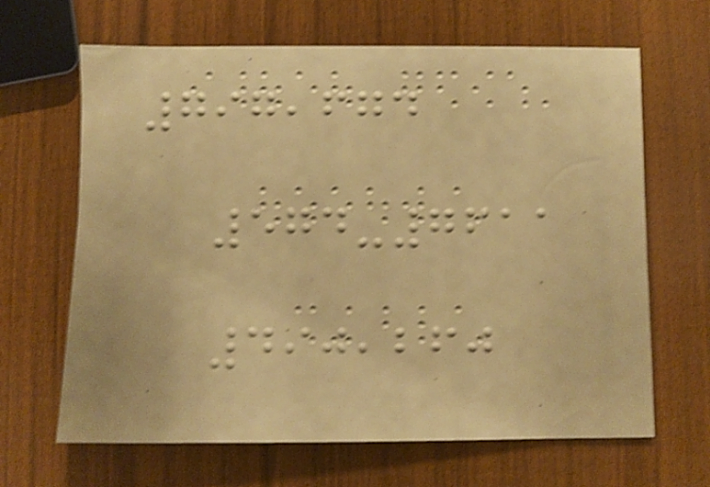797,674
574-7611
490,260
